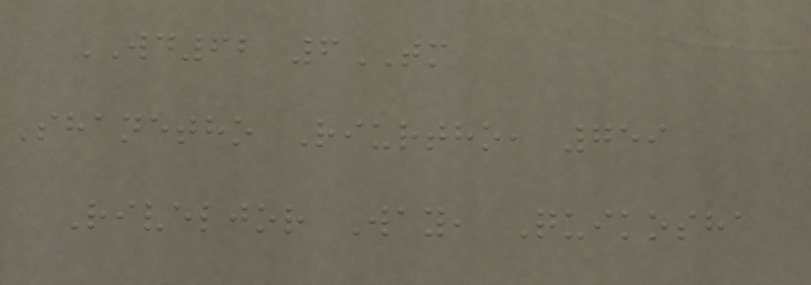WD62 6TM
Shanetho Riurtho, 759
Riveljor Way, Quikosha
